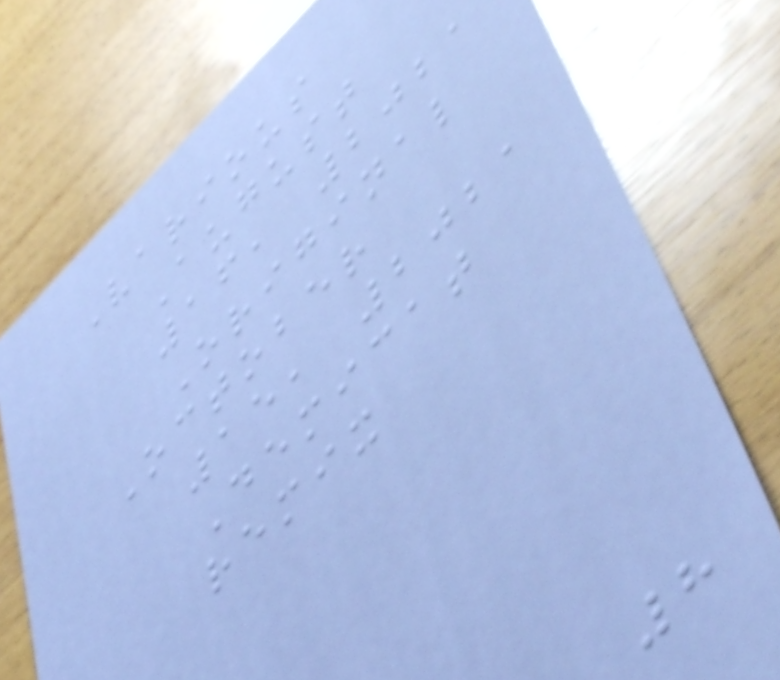Various
August
16, 2021
Original
October
15, 2021
Demicat
remix
8
